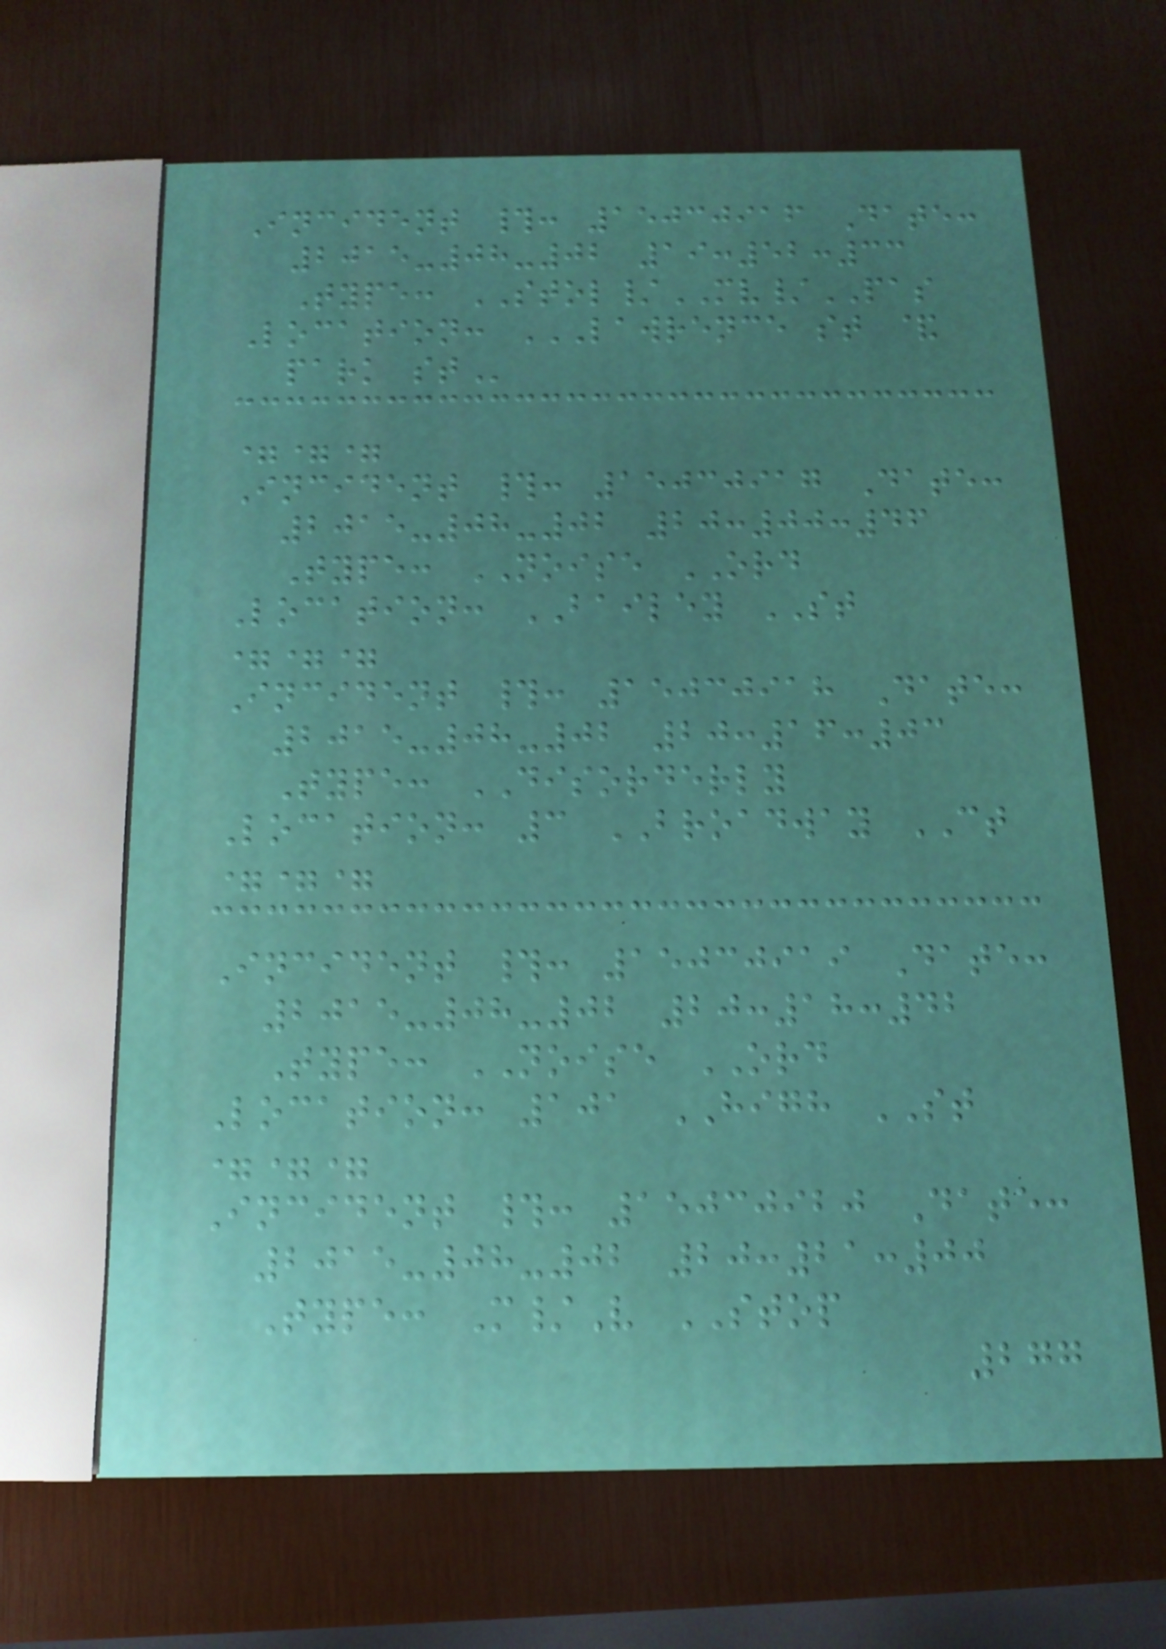Incident #: 15030916 Date:
2015-08-02 19:52:33
Type: STOL/MV/PAS
Location: LAWRENCE ST &
PARK ST
===
Incident #: 15030917 Date:
2015-08-02 20:00:46
Type: NOISE ORD
Location: BAILEY ST
===
Incident #: 15030918 Date:
2015-08-02 20:16:03
Type: DISORDERLY
Location: 3 BROADWAY CT
===
Incident #: 15030919 Date:
2015-08-02 20:18:42
Type: NOISE ORD
Location: 101 HIGH ST
===
Incident #: 15030920 Date:
2015-08-02 20:21:00
Type: M/V STOP
277
